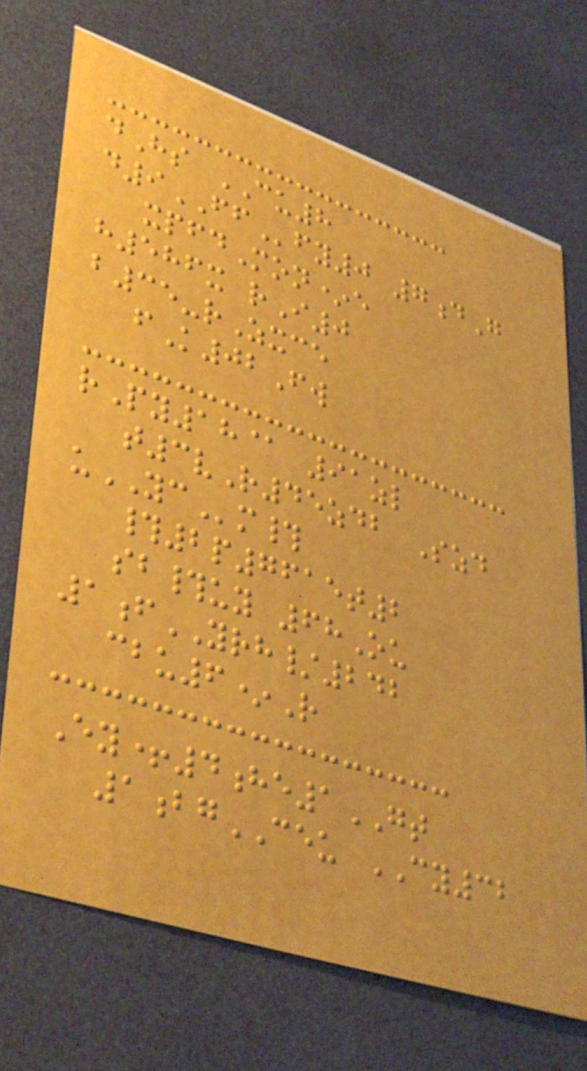dHs CU8
d9FFfy0 7dG
xpfdMon*e
h586x rI0
b35-rZxce
fK02Fw
rPy18@ 91zl
t3vR45zdb Szd
uYCm#
#2p7615t2
sb#uy 68Ou
1fYRH/242
cbu6*R
Ey+4he1GT
1bgCEU CY32
